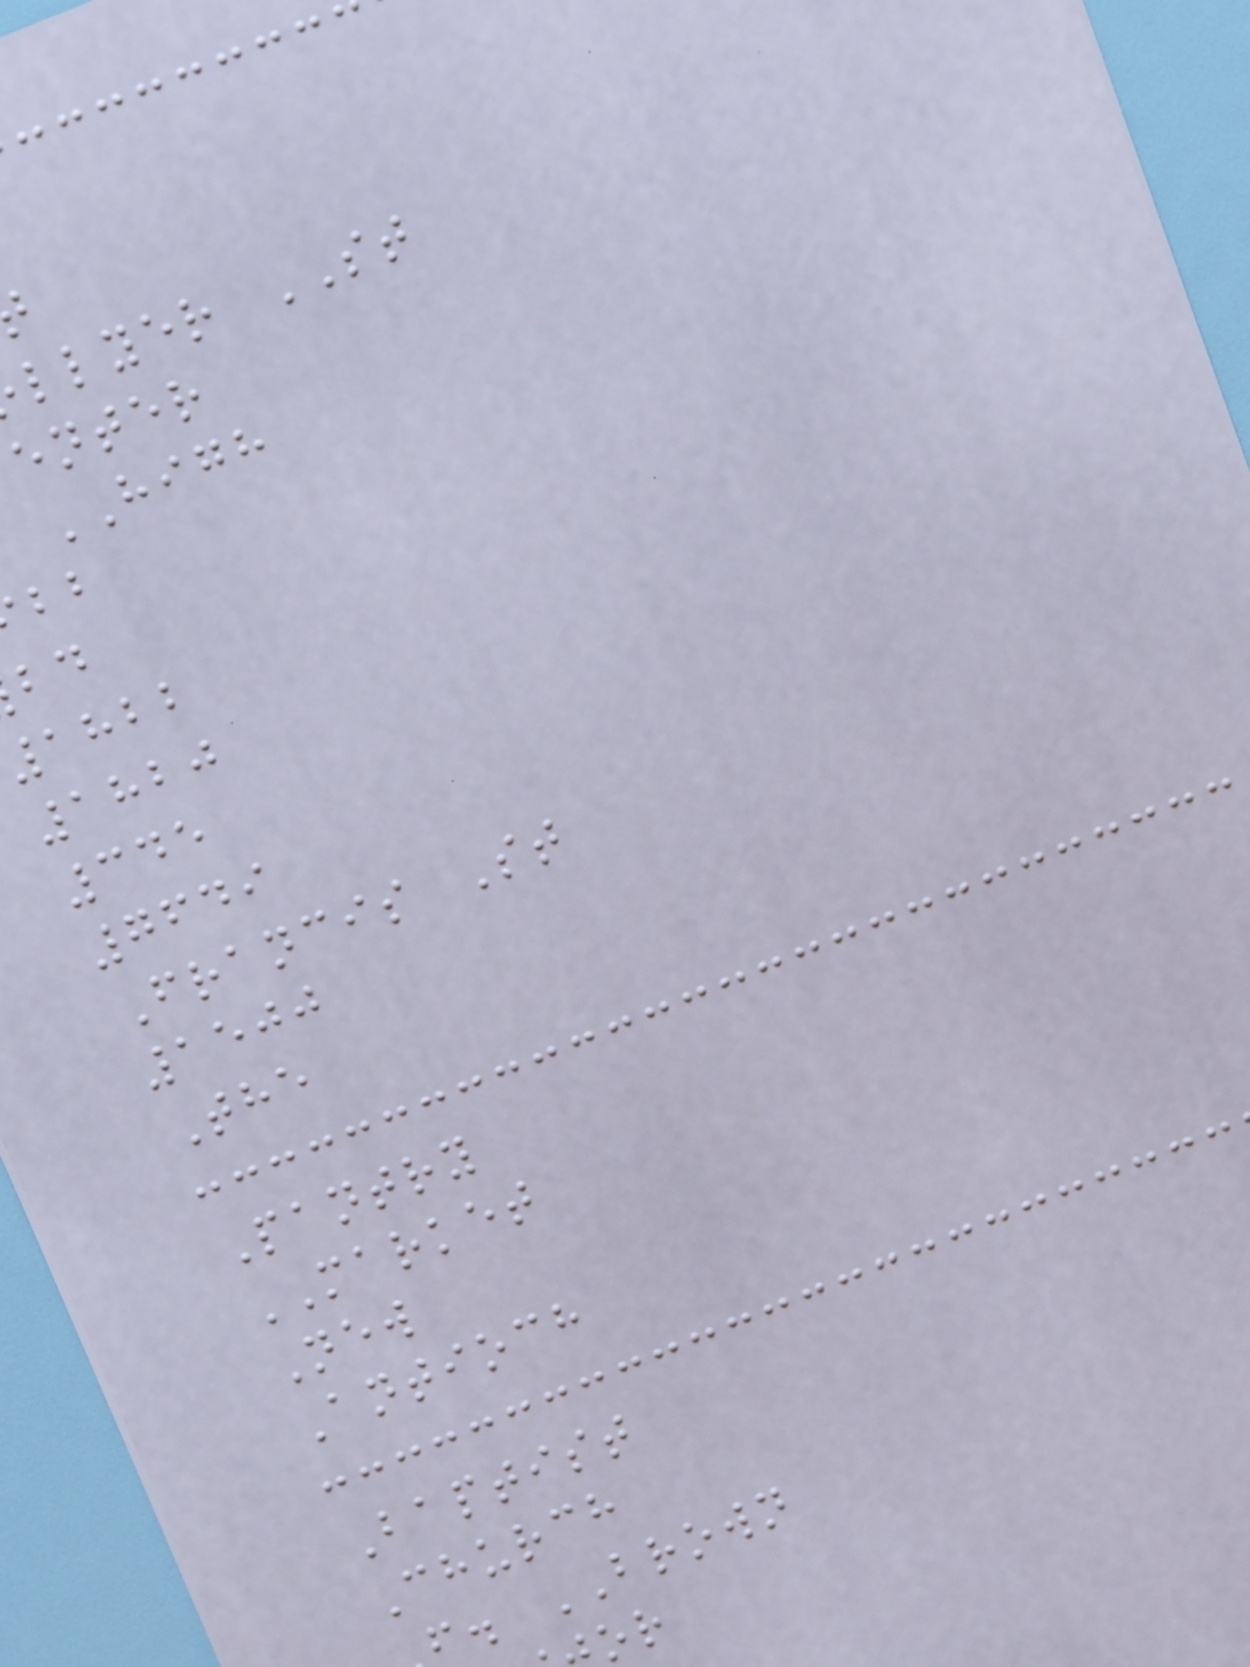llyer ST
enter
HIGH
1822
1820
345
7649
Francis St
1500
The
Pantry
MARKET
New
Antioch
Baptist
Church
f. BROWN
